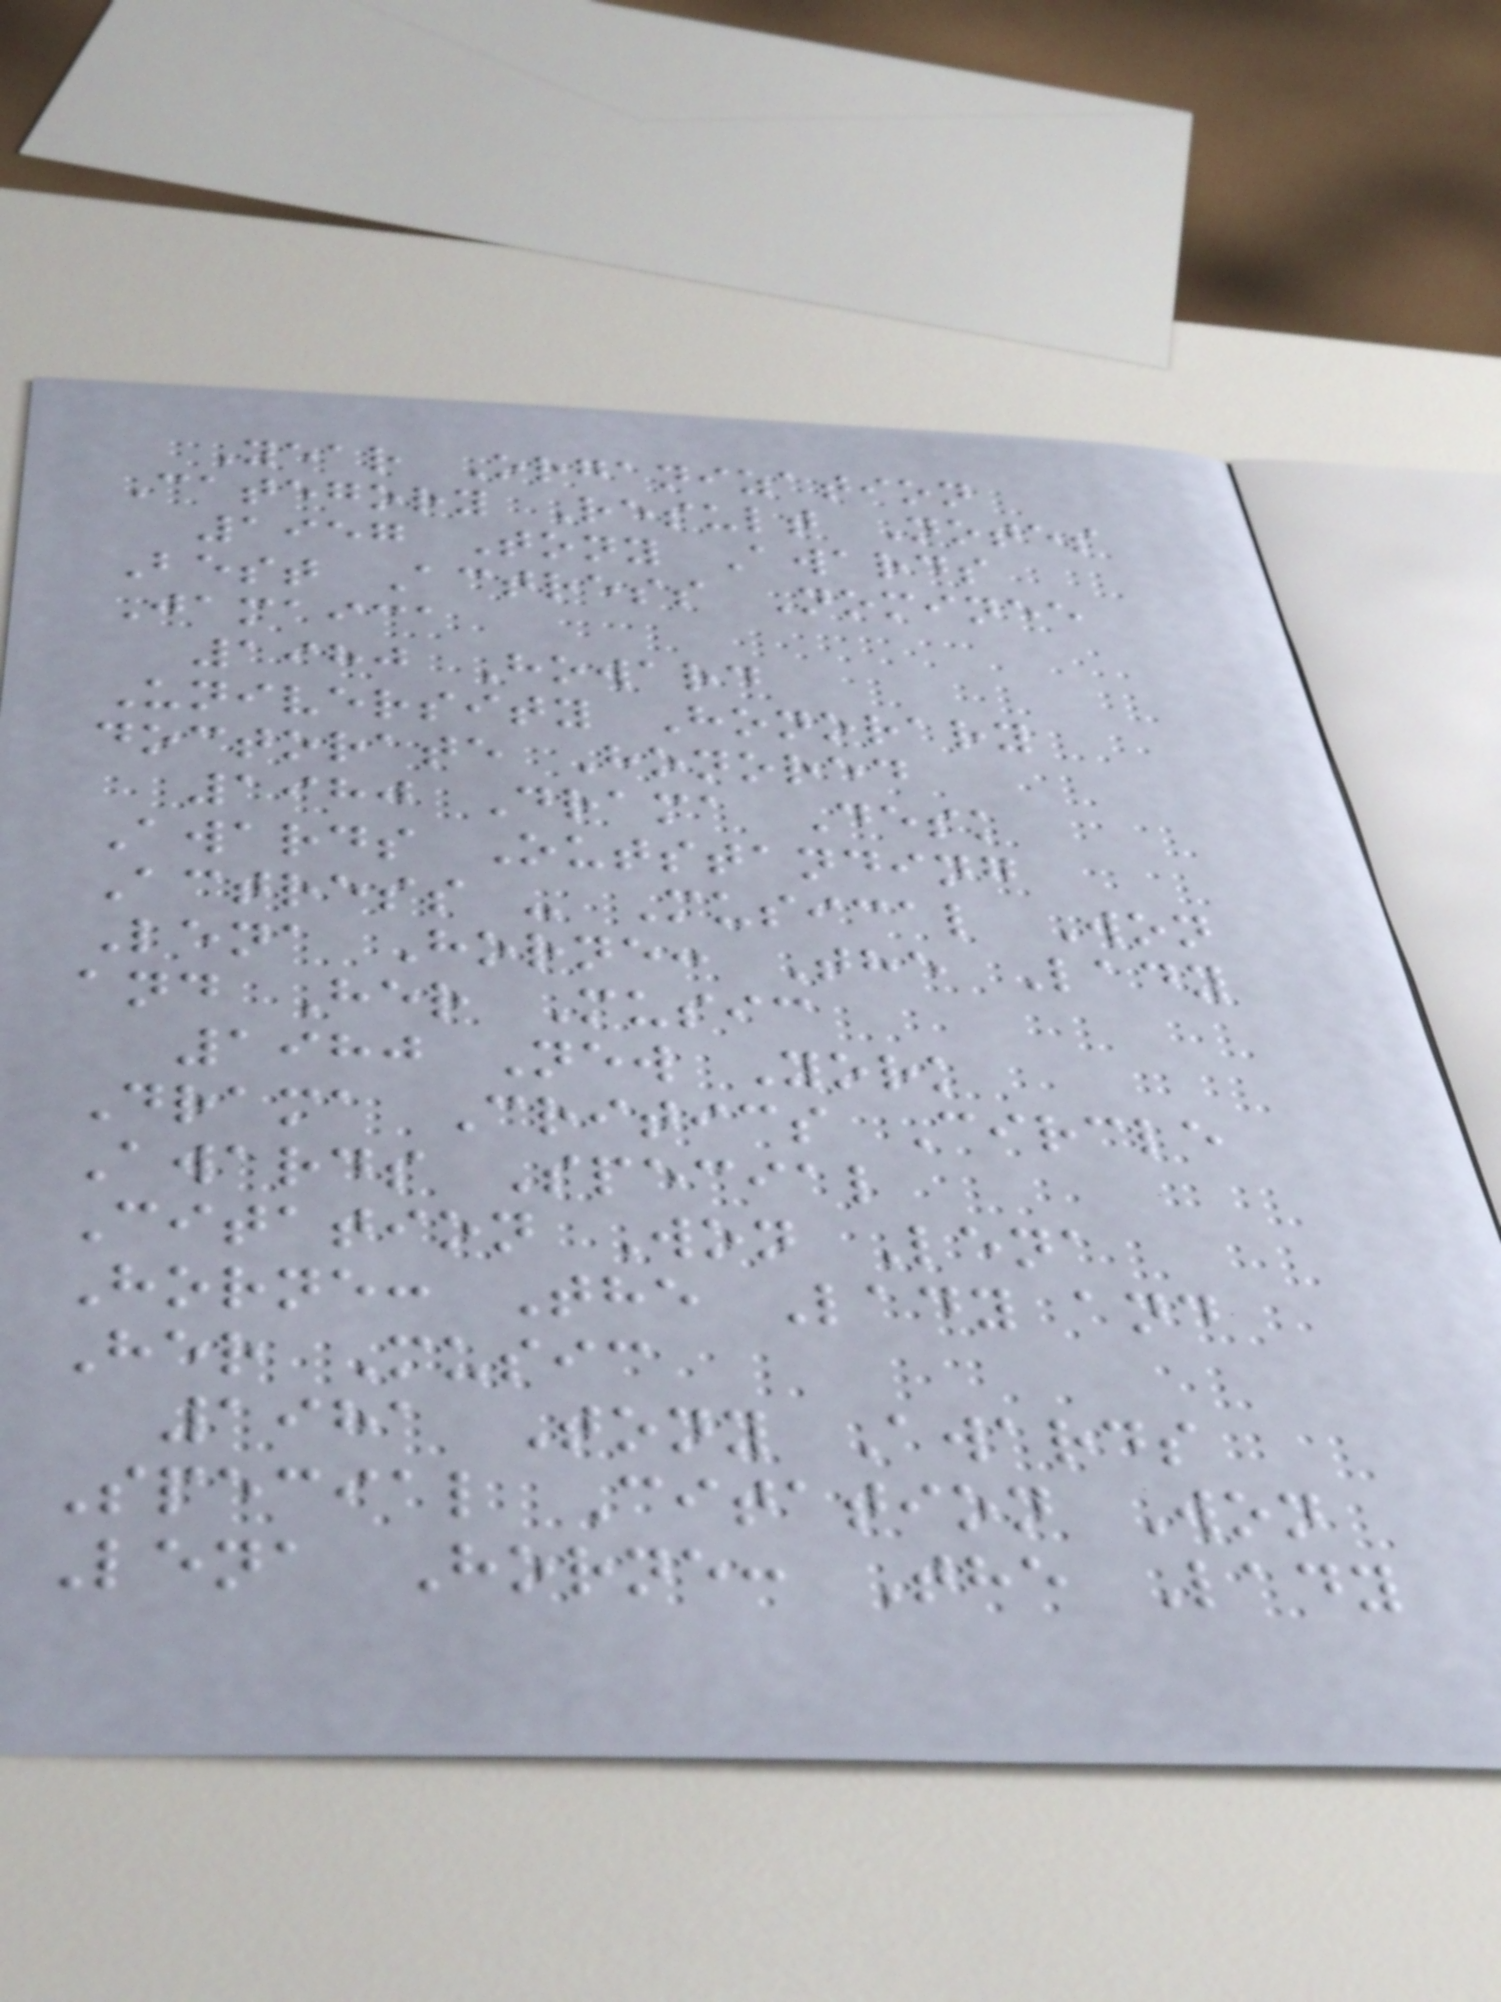Year Organization
Category Result Notes
1957 Tony Awards
Best Actress Nominee
Jamaica
1980 Howard
University Honorary
doctorate Honored
1980 Drama Desk
Awards Outstanding
Actress - Musical Won
Lena Horne: The Lady
and Her Music
1980 New York
Drama Critics Circle
Awards Special
Citation Won Lena
Horne: The Lady and
Her Music
1981 Tony Awards
Special Citation Won
Lena Horne: The Lady
